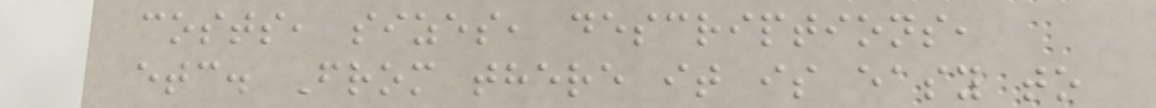costs, sizes, descriptions,
etc. From there it is easy to
